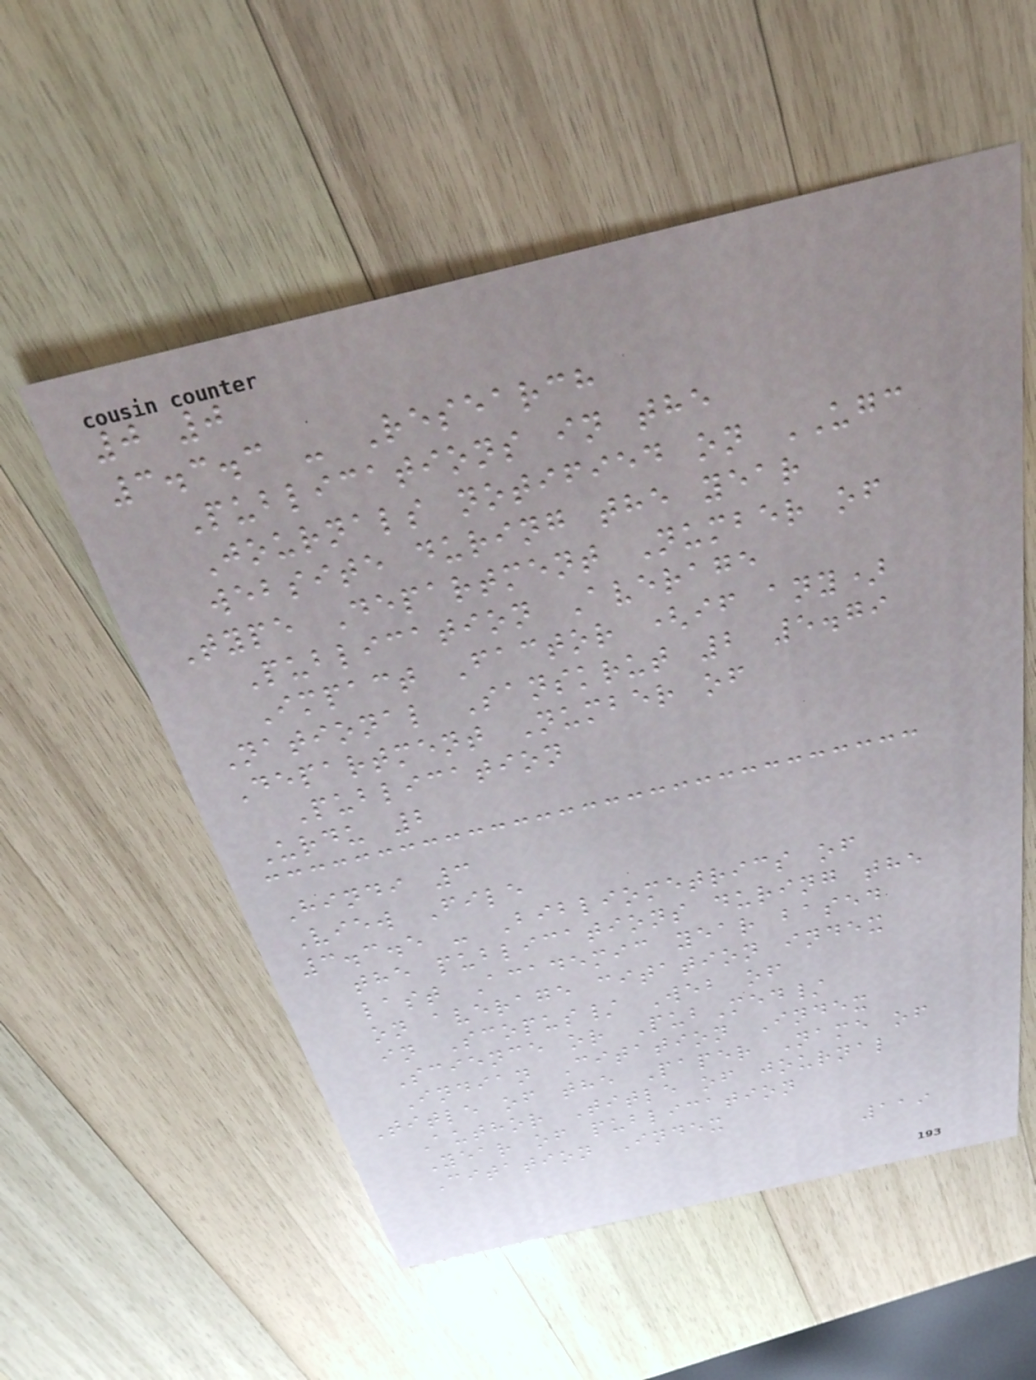0 0
3.3.3 - Research
Publications in the
Journals notified on UGC
website during the year
Type Department Number of
Publication Average
Impact Factor (if any)
National Sanskrut 2 5.79
Department Number of
Publication
Urdu 2
Hindi 3
View File
3.3.5 - Bibliometrics of
the publications during the
last Academic year based
on average citation index
in Scopus/ Web of
Science or PubMed/
Indian Citation Index
Title of the Paper Name of
Author Title of journal
Year of publication
Citation Index
119
